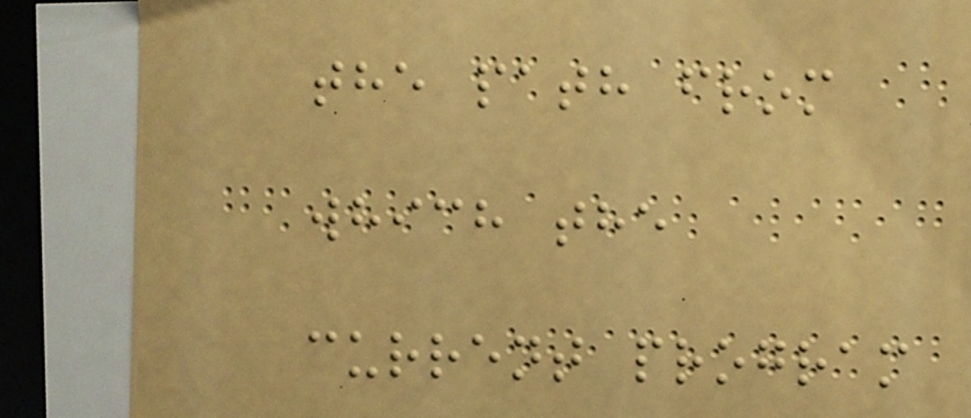the path from
which the
current program
